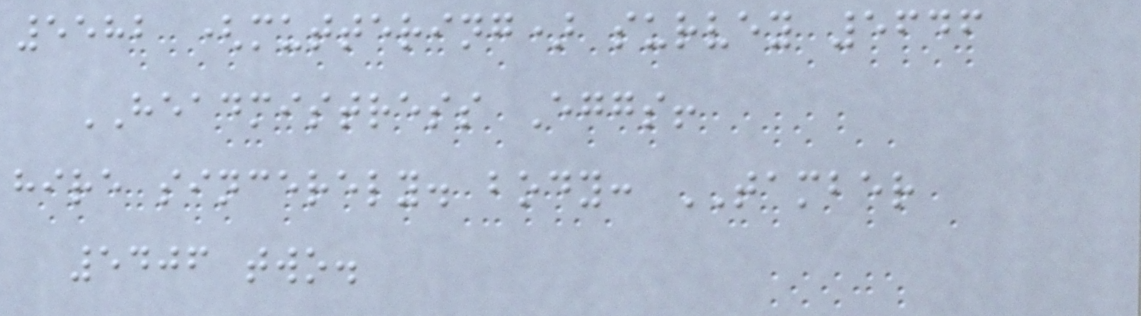5582 (muttering) survey 5646
HEADMISTRESS Eggs!
hire sincerely. body: TAMBER
5406 two.
